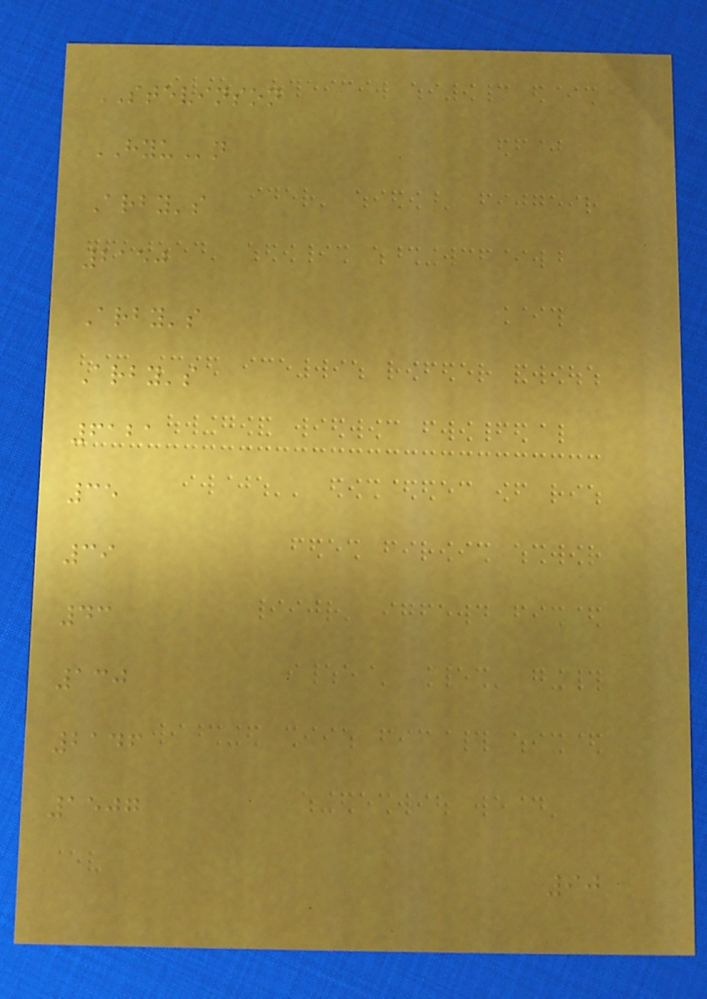STEVINSON
HYUn
Arby's
2150
Arby's
Arby's
6121
35
39
43
130
2146
1507
90
